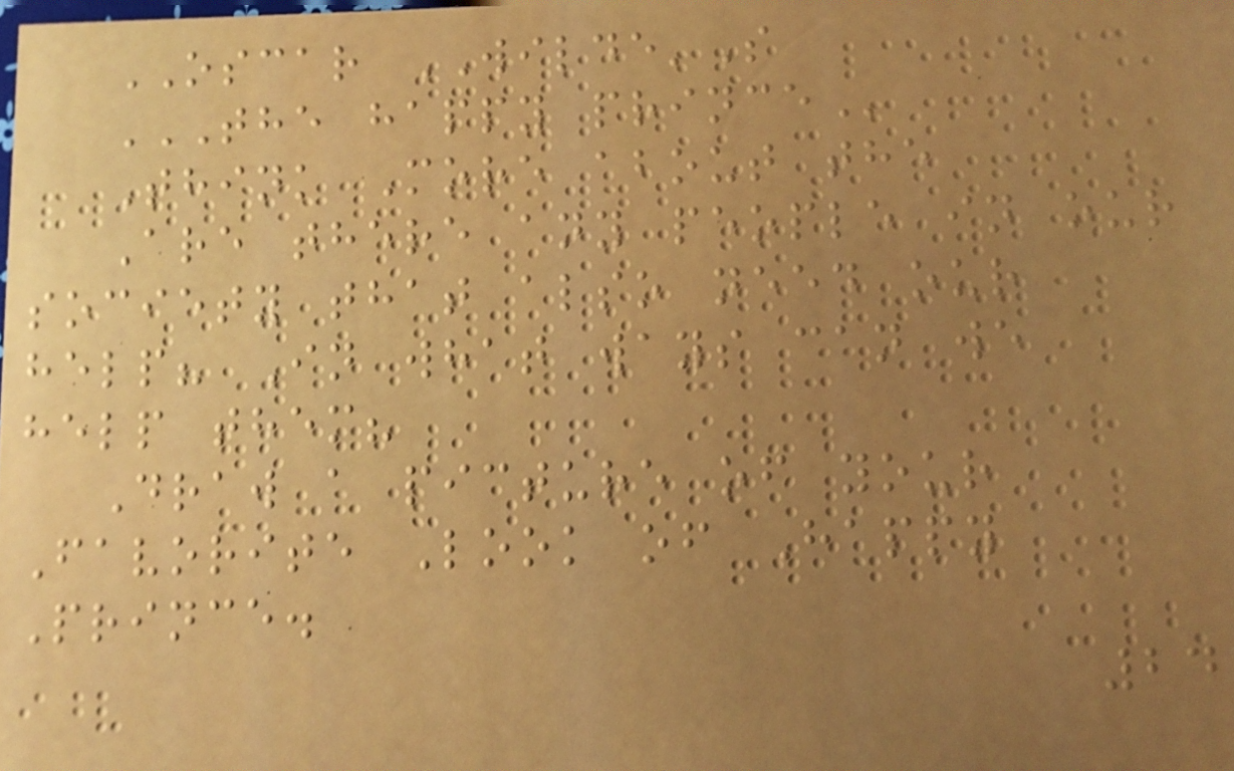OSCAR WILDE'S
THE HAPPY PRINCE
Think More about the
Are there any people in our
society that also need our
help? In what ways can we
help them?
Draw a picture of your
Favorite Look of Happy
Prince.
24
